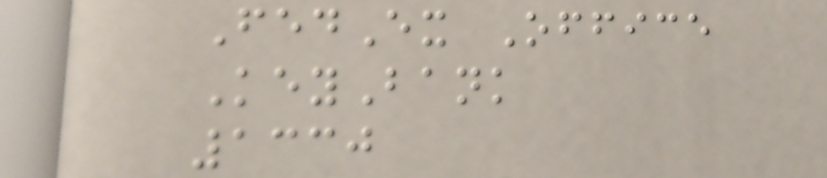FedEx Office
KeyBank
1330
